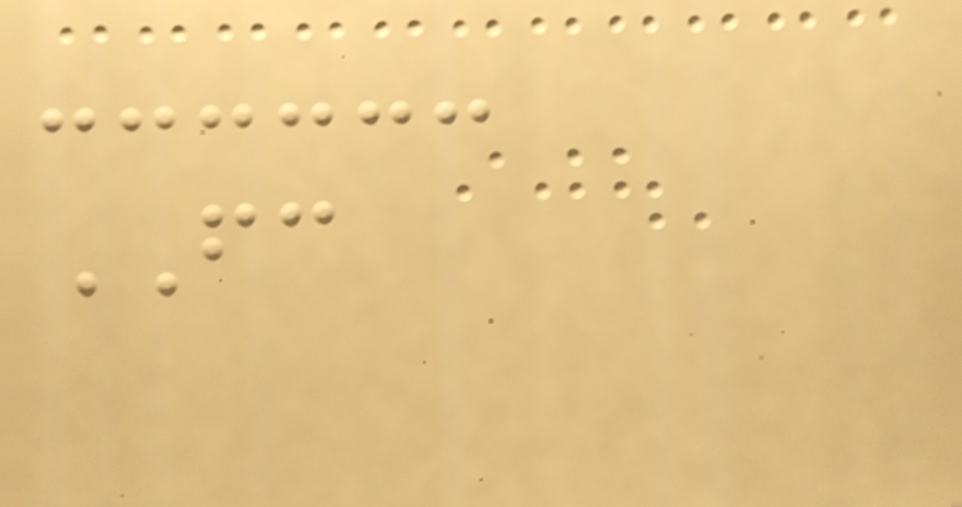FC
